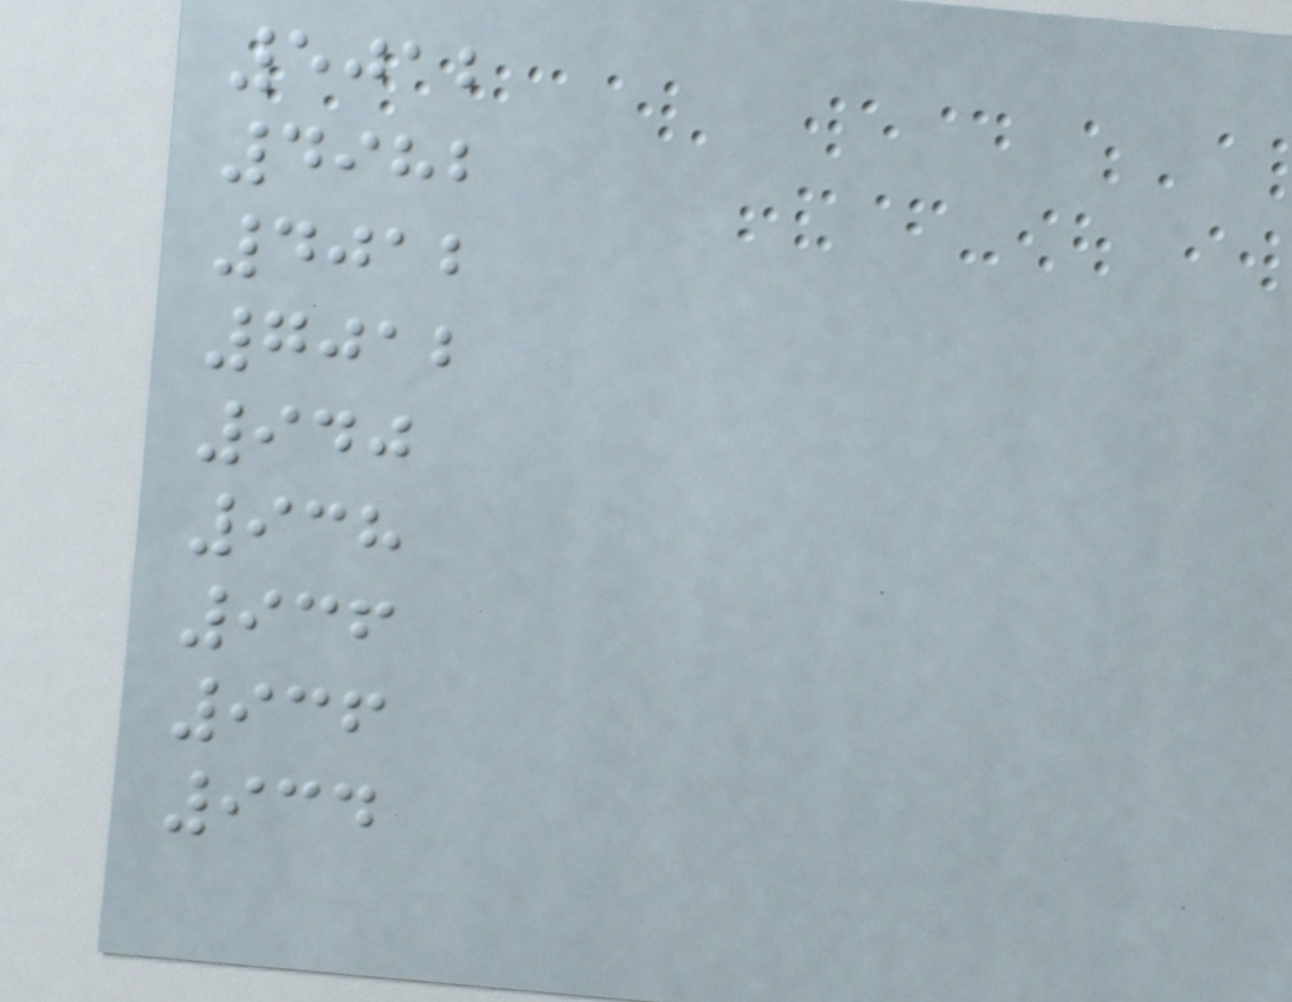5012
4982
4012
7012
940
938
936
936
934
